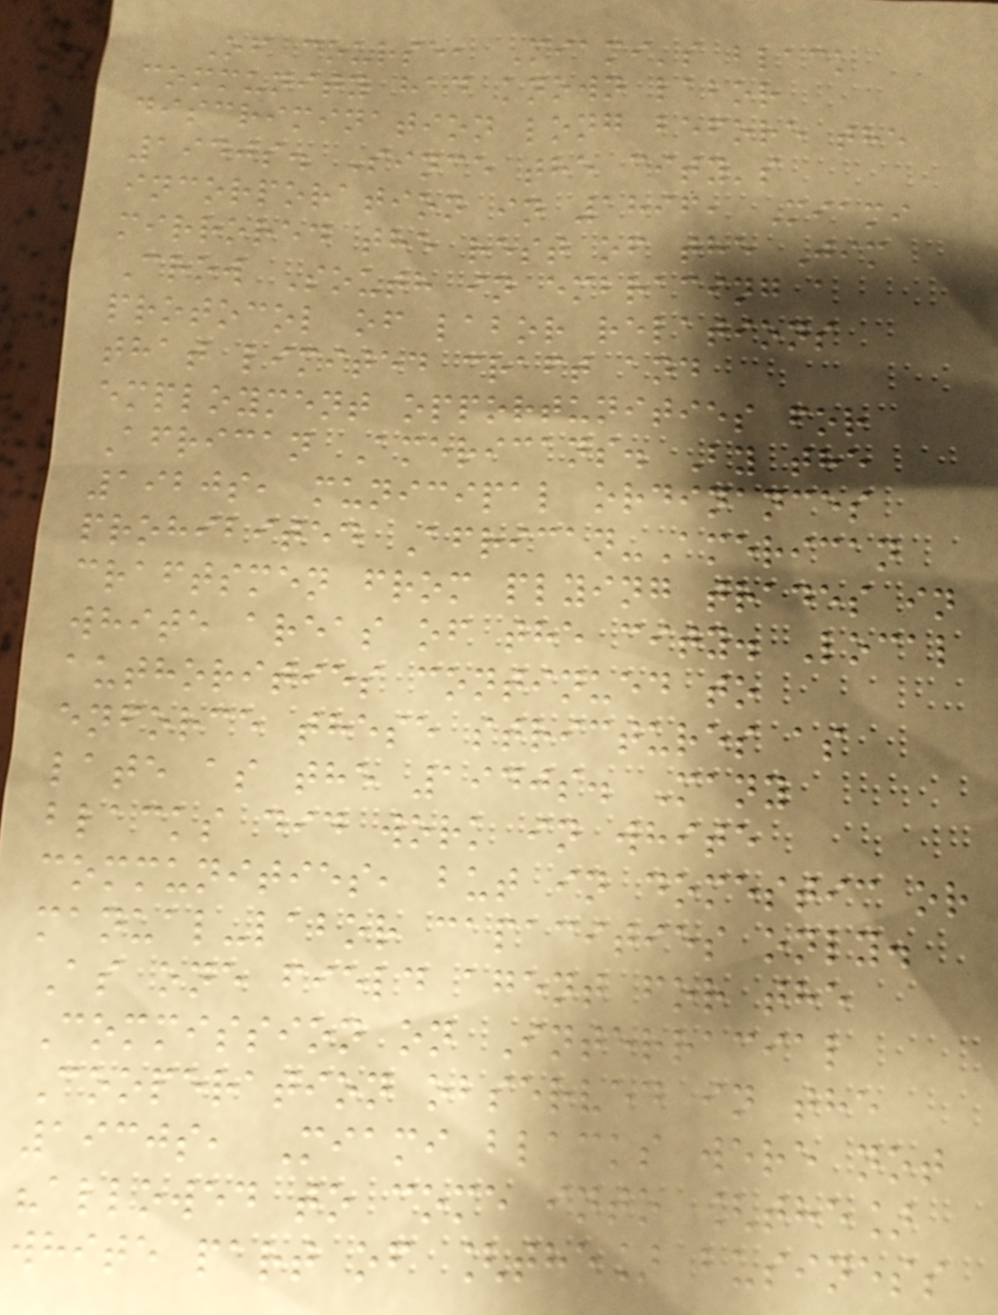Of course, Miami's black
community had known labor
discrimination long before the
1940s. Since the city's
incorporation in 1896, Miami
mirrored the rest of the Jim
Crow South in embracing a
protocol of labor relations
that limited craft and
employment opportunities for
African Americans. By the
1920s, municipal ordinances
prohibited African-American
craftsmen from plying trades in
white areas of the city. Local
authorities continued to
enforce these strictures as
late as the 1940s. Many
blacks did work in white
communities, but in domestic or
manual-labor capacities only.
As one field agent for the
Commission on Interracial
Cooperation observed in the
1930s, Miami blacks were not
"allowed to come into [the]
white part of [the] business
